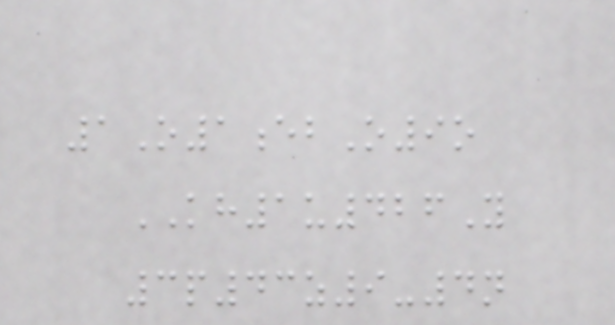1O1ebO9o
KH1u426Y
3p43z9-4n
